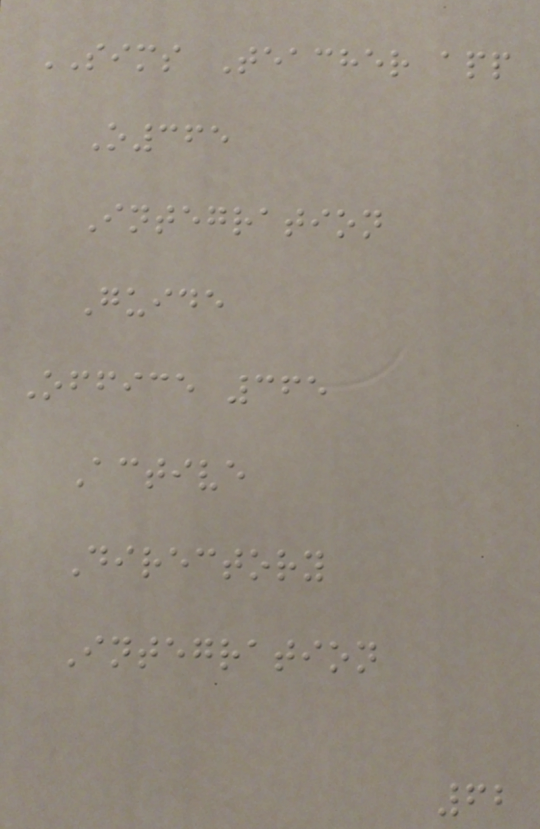SIMS Teacher app
O365
Integration
Guide
Office 365
Active
Directory
Integration
62
